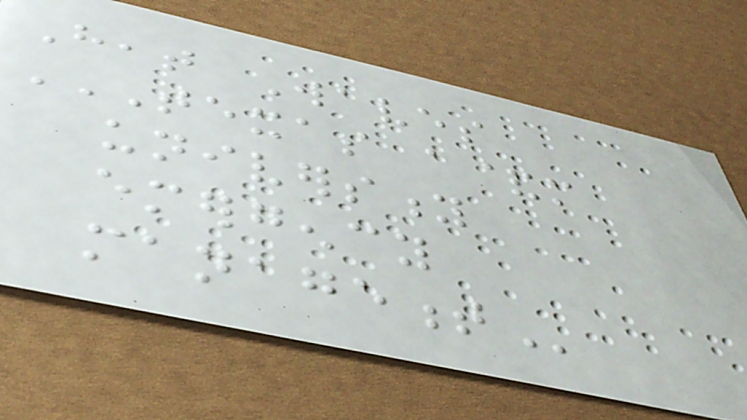Heat Waves
TEXAS A&M
UNIVERSITY
EMERGENCY
MANAGEMENT
